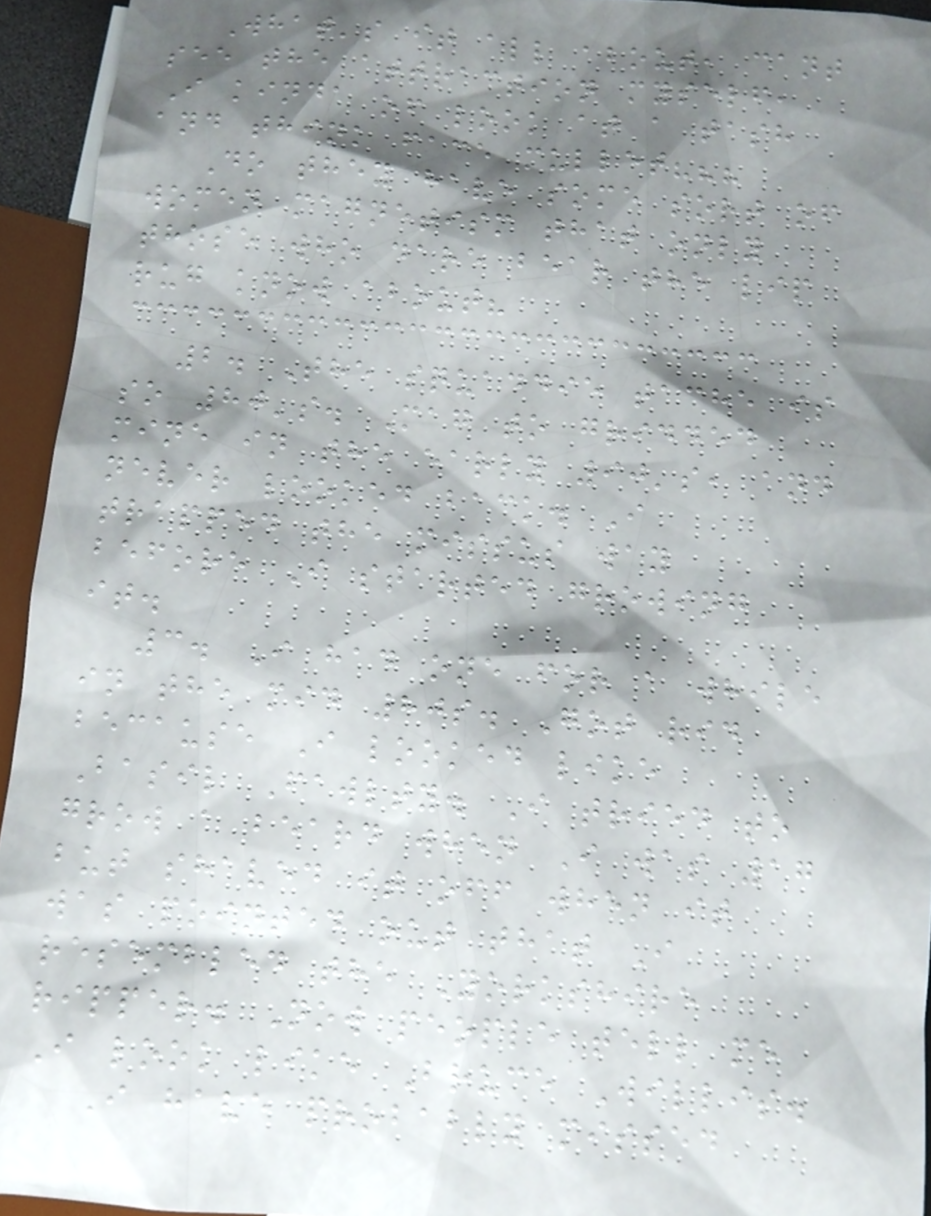What's it all about, cant
see the attraction myself,
I kinda of look at a tash
and think face mullet???
Do they have some sort of
women magnetism that only
those who dare bear the lip
rug know about?
2. The squaddie tache is
so 80's. Mag to gridded
mine in the early 90's, and
never looked back. I
trapped the missus way
before I started growing
it.
3. I had one for a while
in the mid 80s. Got rid
because I looked like
Basil Fawlty. I tried to
grow a beard when I was 17
but shaved it off when it
was pointed out that I
resembled the Yorkshire
ripper. Now people tell me
I look like Bruce Willis.
I have probably missed
